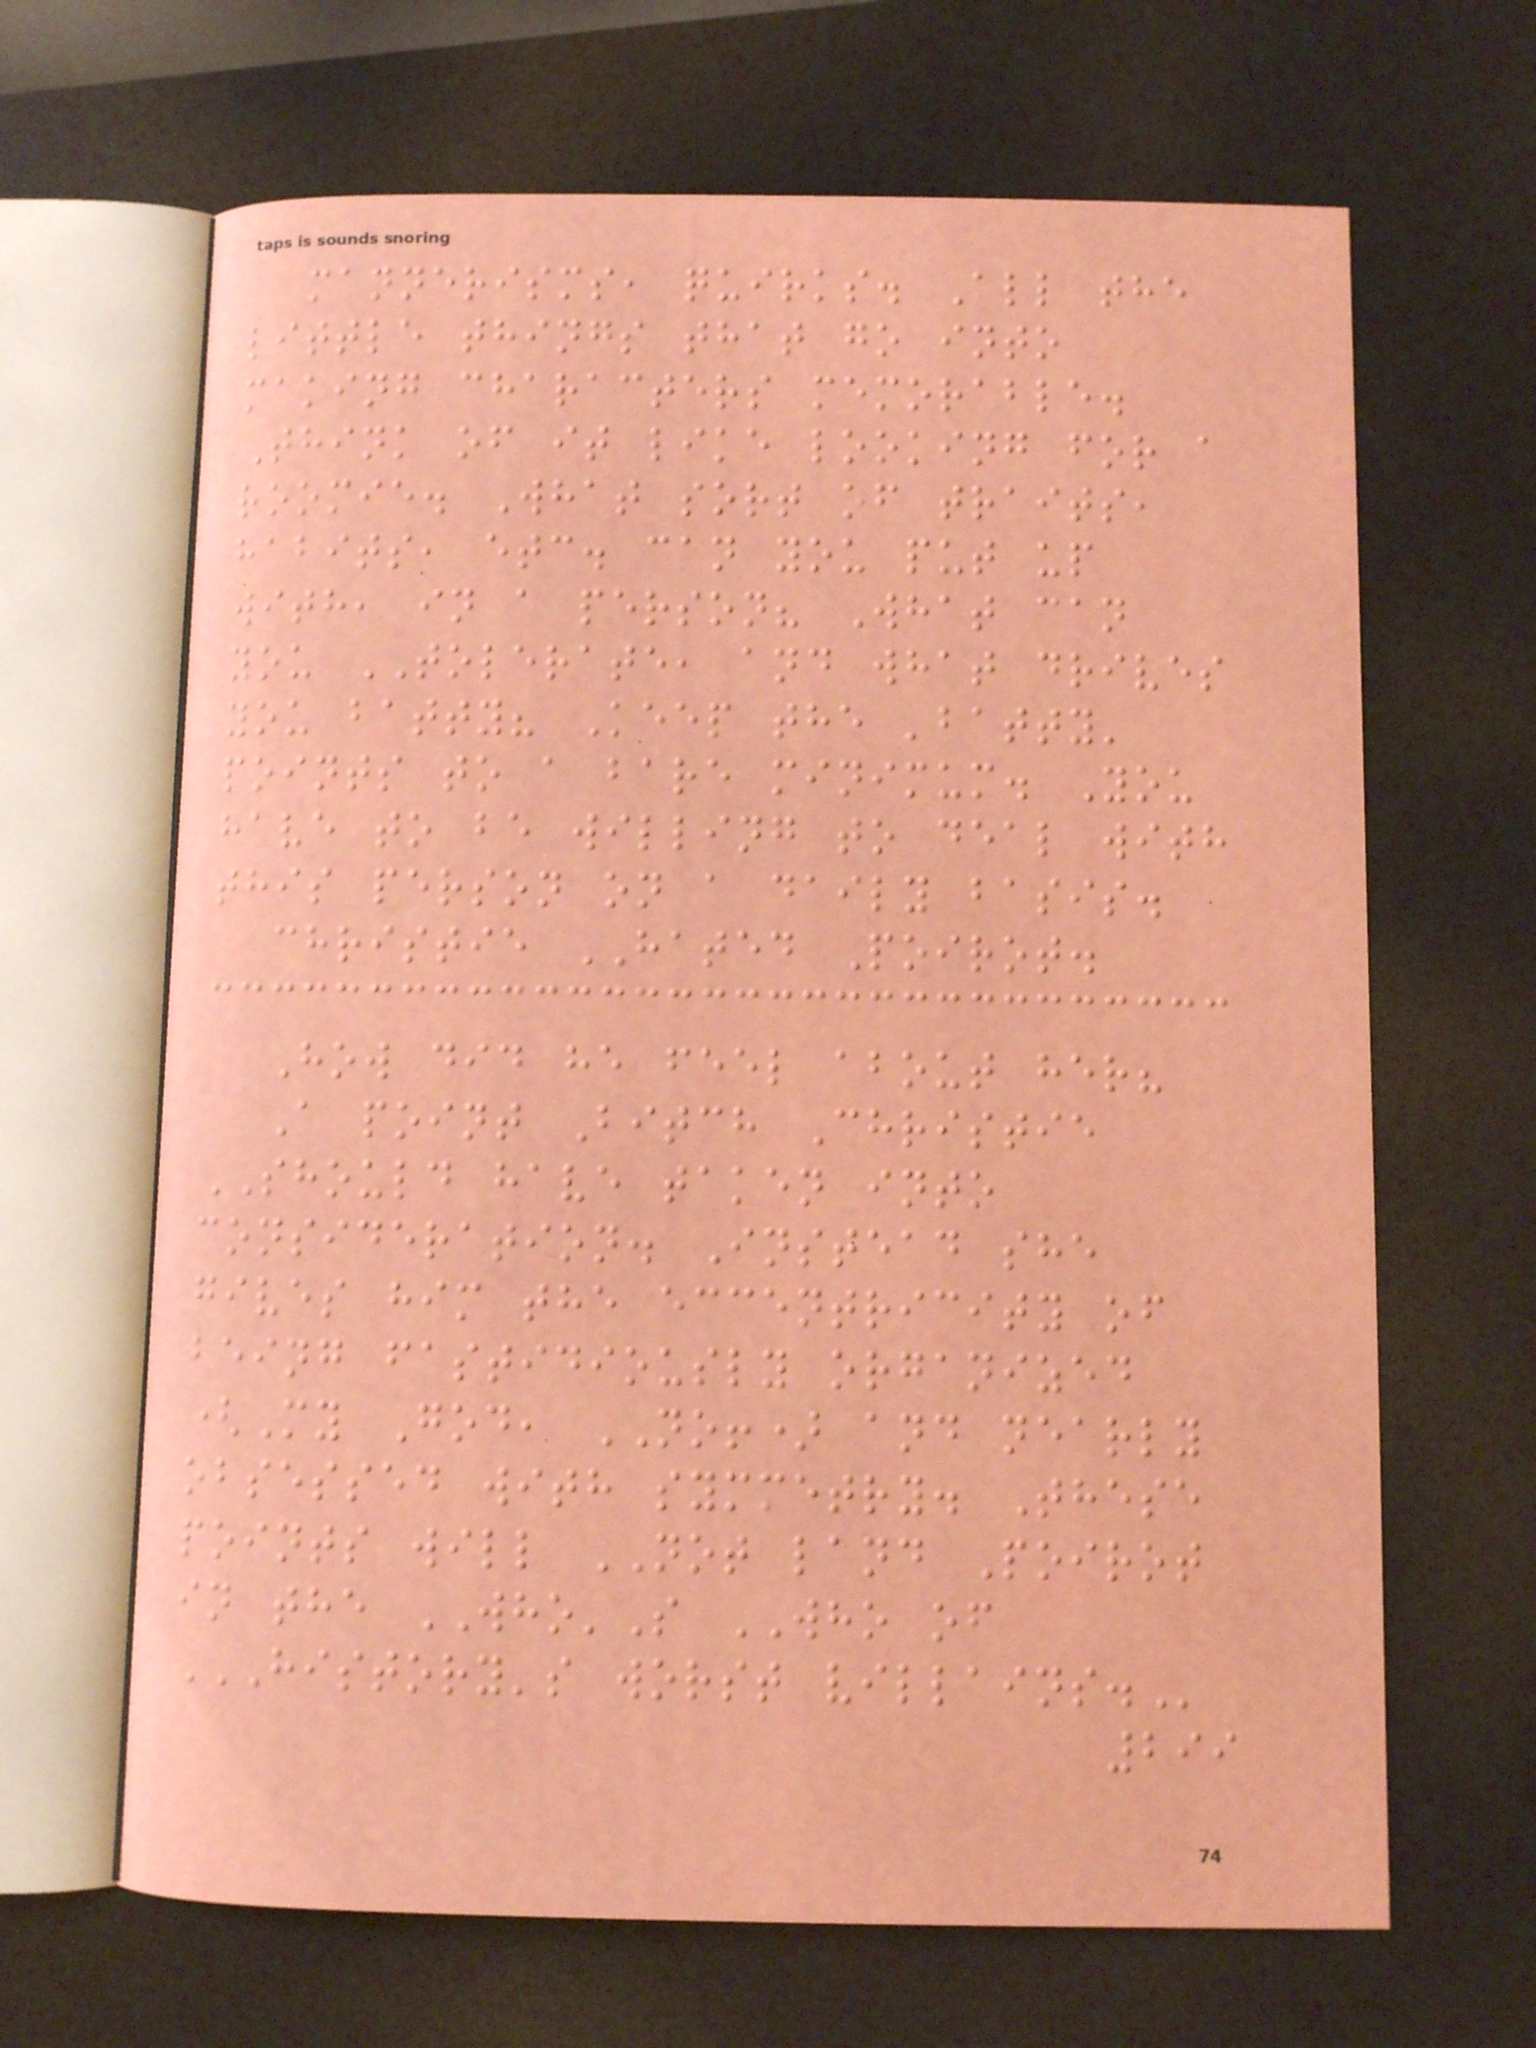mannerisms, quirks. All the
little things that go into
making characters memorable.
Think of it like looking for a
roomie. What sort of traits,
habits, etc. can you put up
with, in a person? What can
you TOLERATE, and what drives
you batty? Keep the 'batty'
points to a bare minimum. You
have to be willing to deal with
this person on a daily basis.
christie HATED Poirot.
How did he feel about her?
A point Bitch Christie
SHOULD have taken into
consideration. Instead she
gives him the eccentricity of
being fastidiously organized
(My God, NO!) and nearly
obsessed with symmetry. These
points will NOT land Poirot
in the WHO'S WHO of
HISTORY'S WORST VILLAINS.
299
